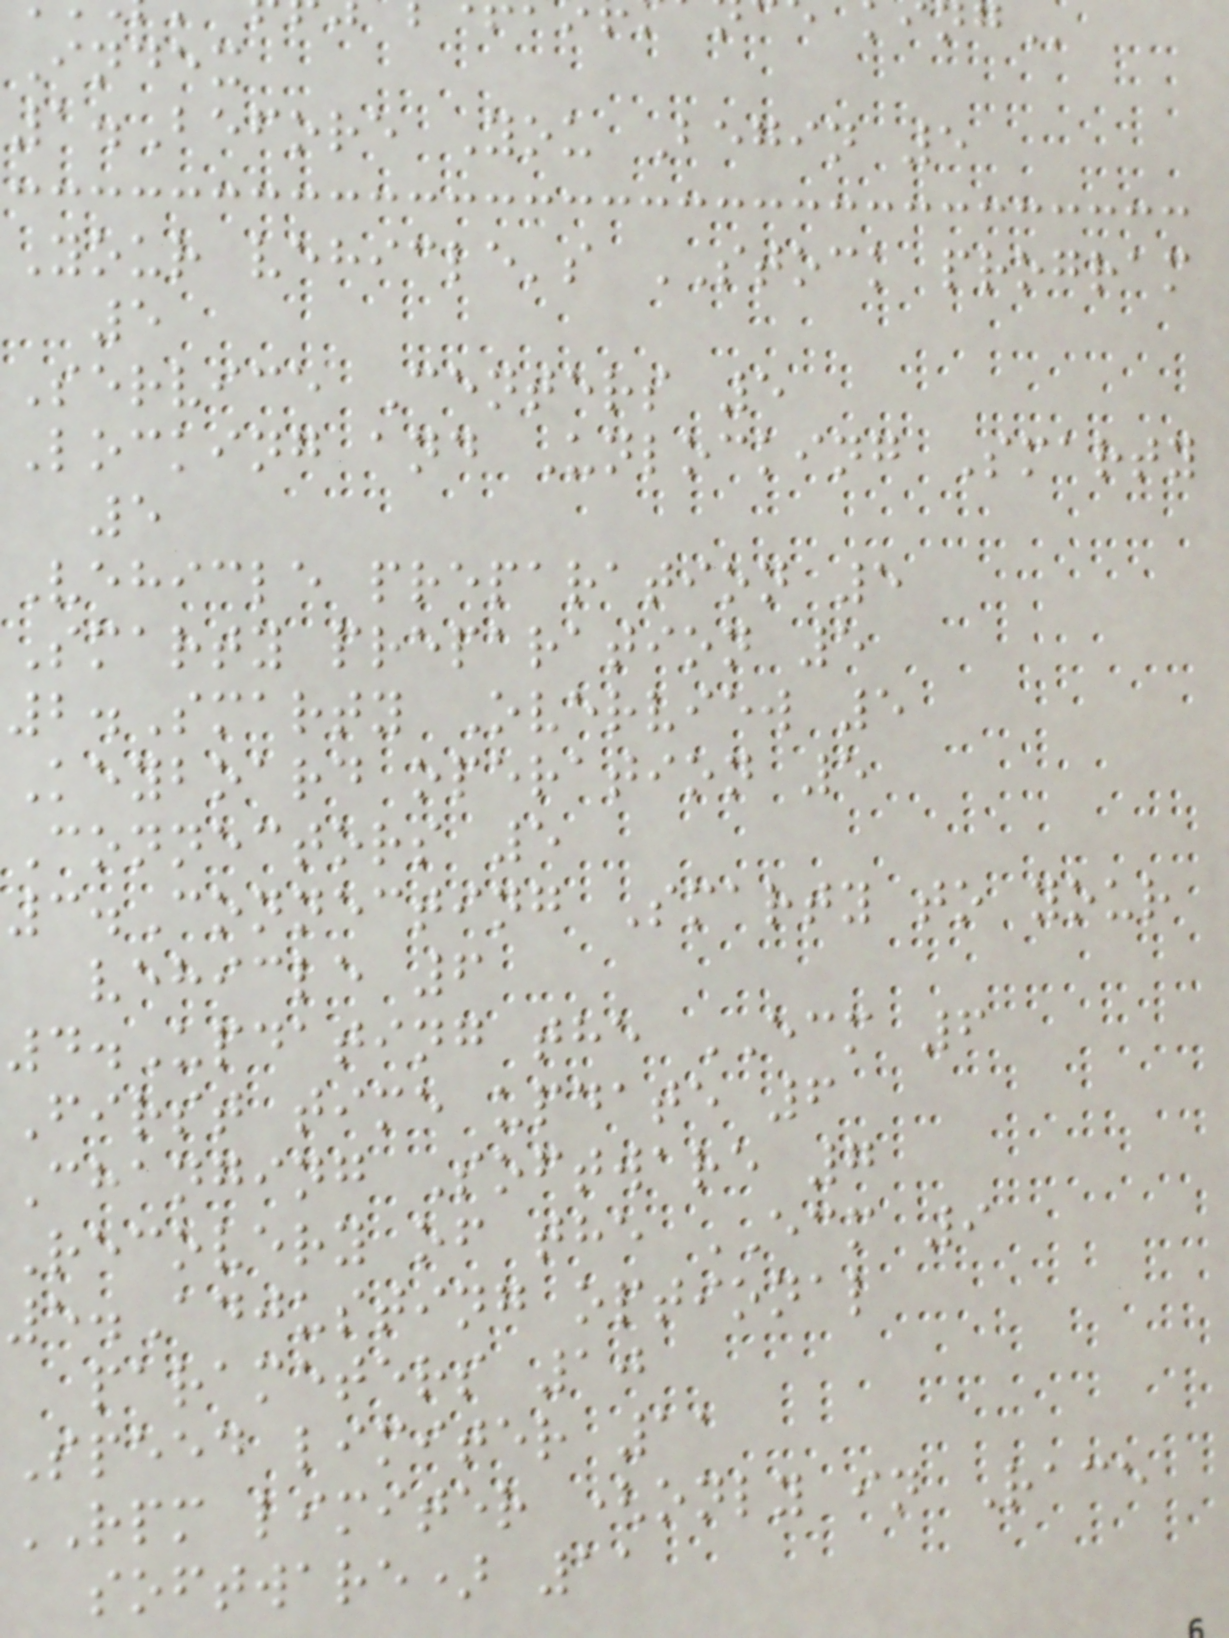Index
1.Before You Begin 5
Your vehicle's STOCK program
5
Service Centers 5
Locking and Unlocking Smarty
5
Vehicle preparation 5
Smarty preparation 5
2.Smarty Overview 5
Keyboard operation 5
Connectors 5
3.Connecting Smarty to your
vehicle 6
4.Updating the ECM 6
First time update 6
Changing Software 7
Recovery of the ECM 9
5.Adjusting optional
parameters 10
Speed limiter 11
RPM limiter (only in Race
software) 11
